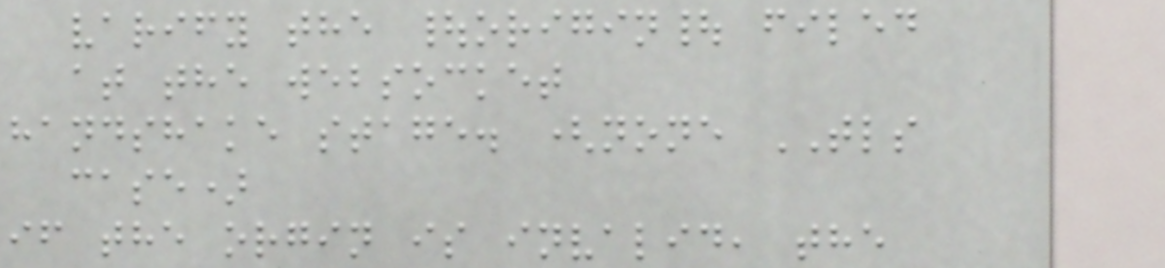varify the |origin| filed
at the websocket
handshake stage. (none TLS
case)
if the orgin is invalid, the
